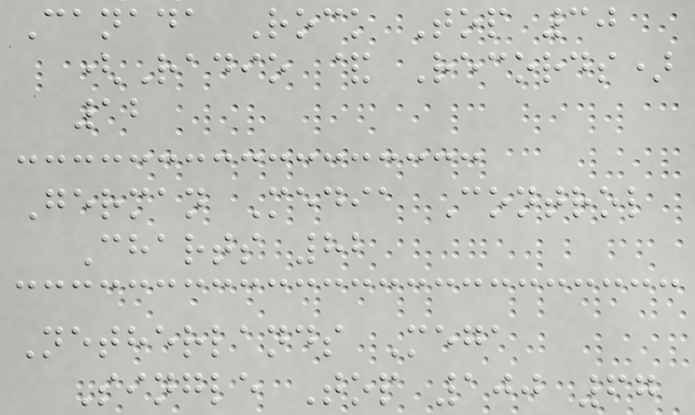Canada Rock Top 30
(Radio & Records)
12
German Media Control
Charts 82
Netherlands Mega
Single Top 100 67
